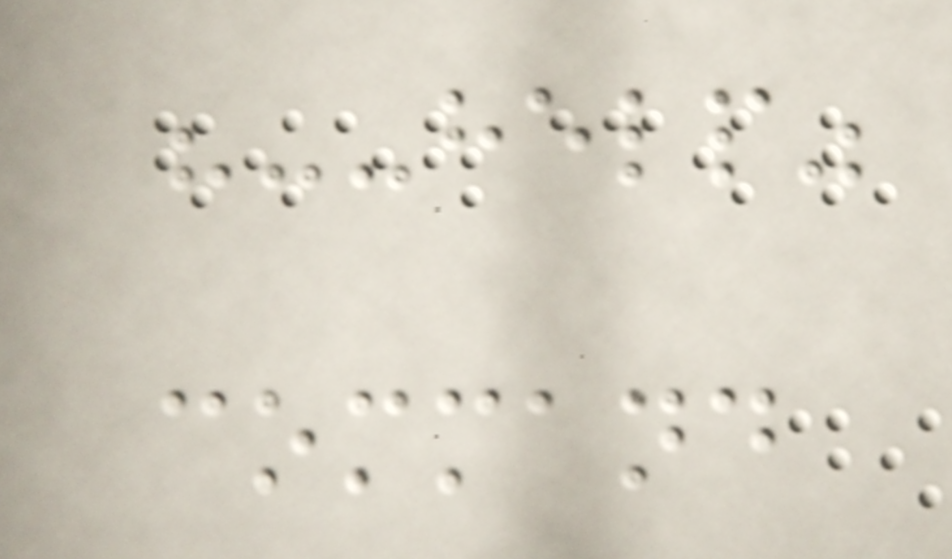"--help"
command
